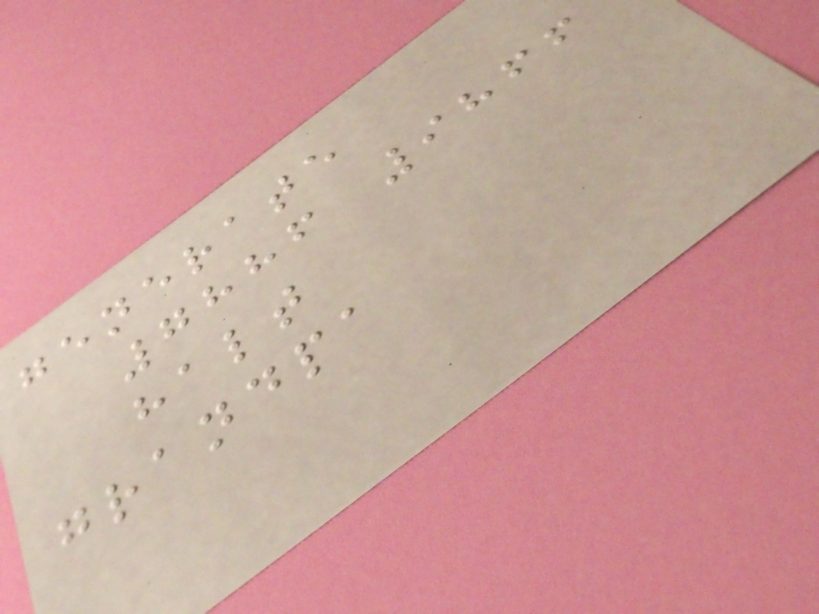generate
7886 9866
halt
grandpa
